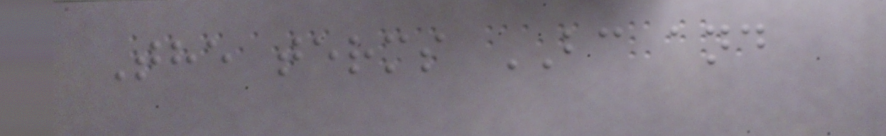The terms BC and
